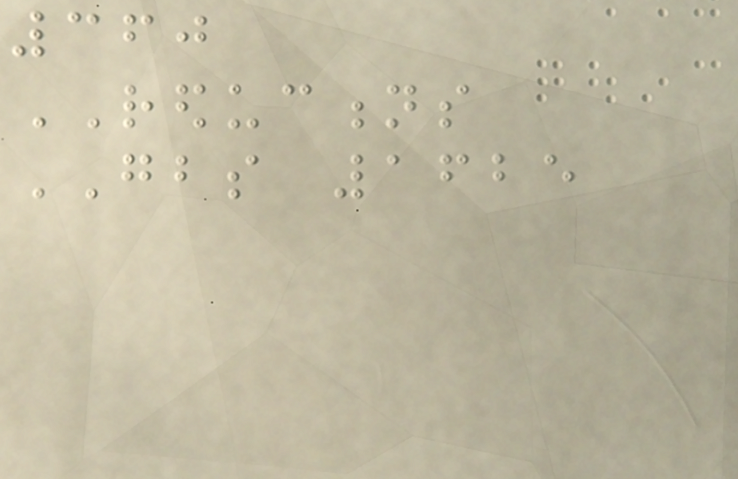360
REDUCTIONS
GBS 1625
